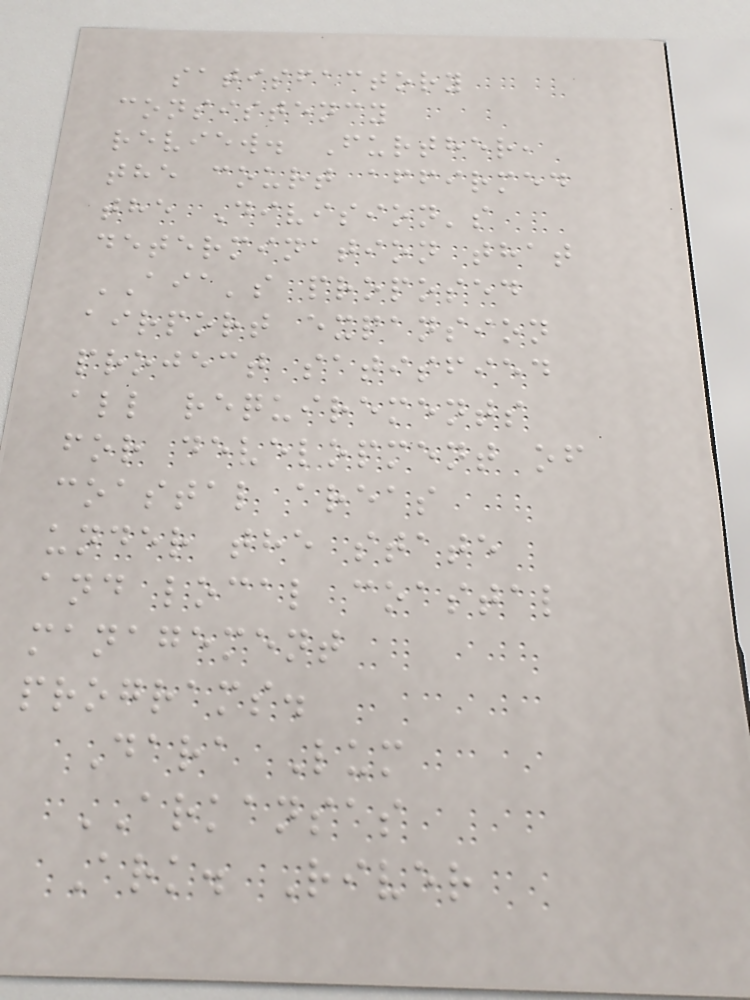satisfactory
consistency
review. Further,
the court affirmed
the Division's
determination that
AIA's proposed
airport expansion
project satisfied
all requirements
for development of
coastal areas
under the state
and local coastal
management
programs.
Dara Lum
ARKANSAS
Ark. River
